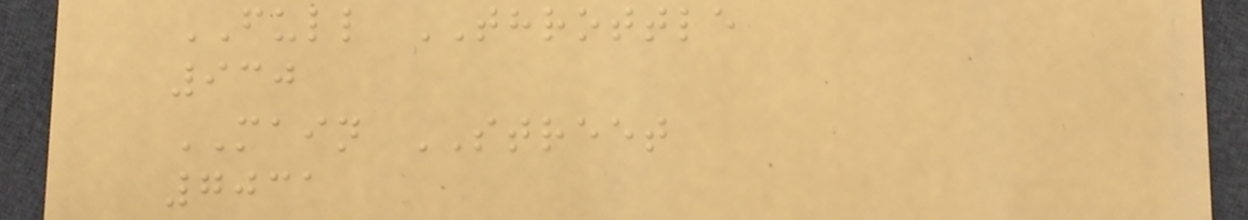FULL THROTTLE
930
MAIN STREET
7031
